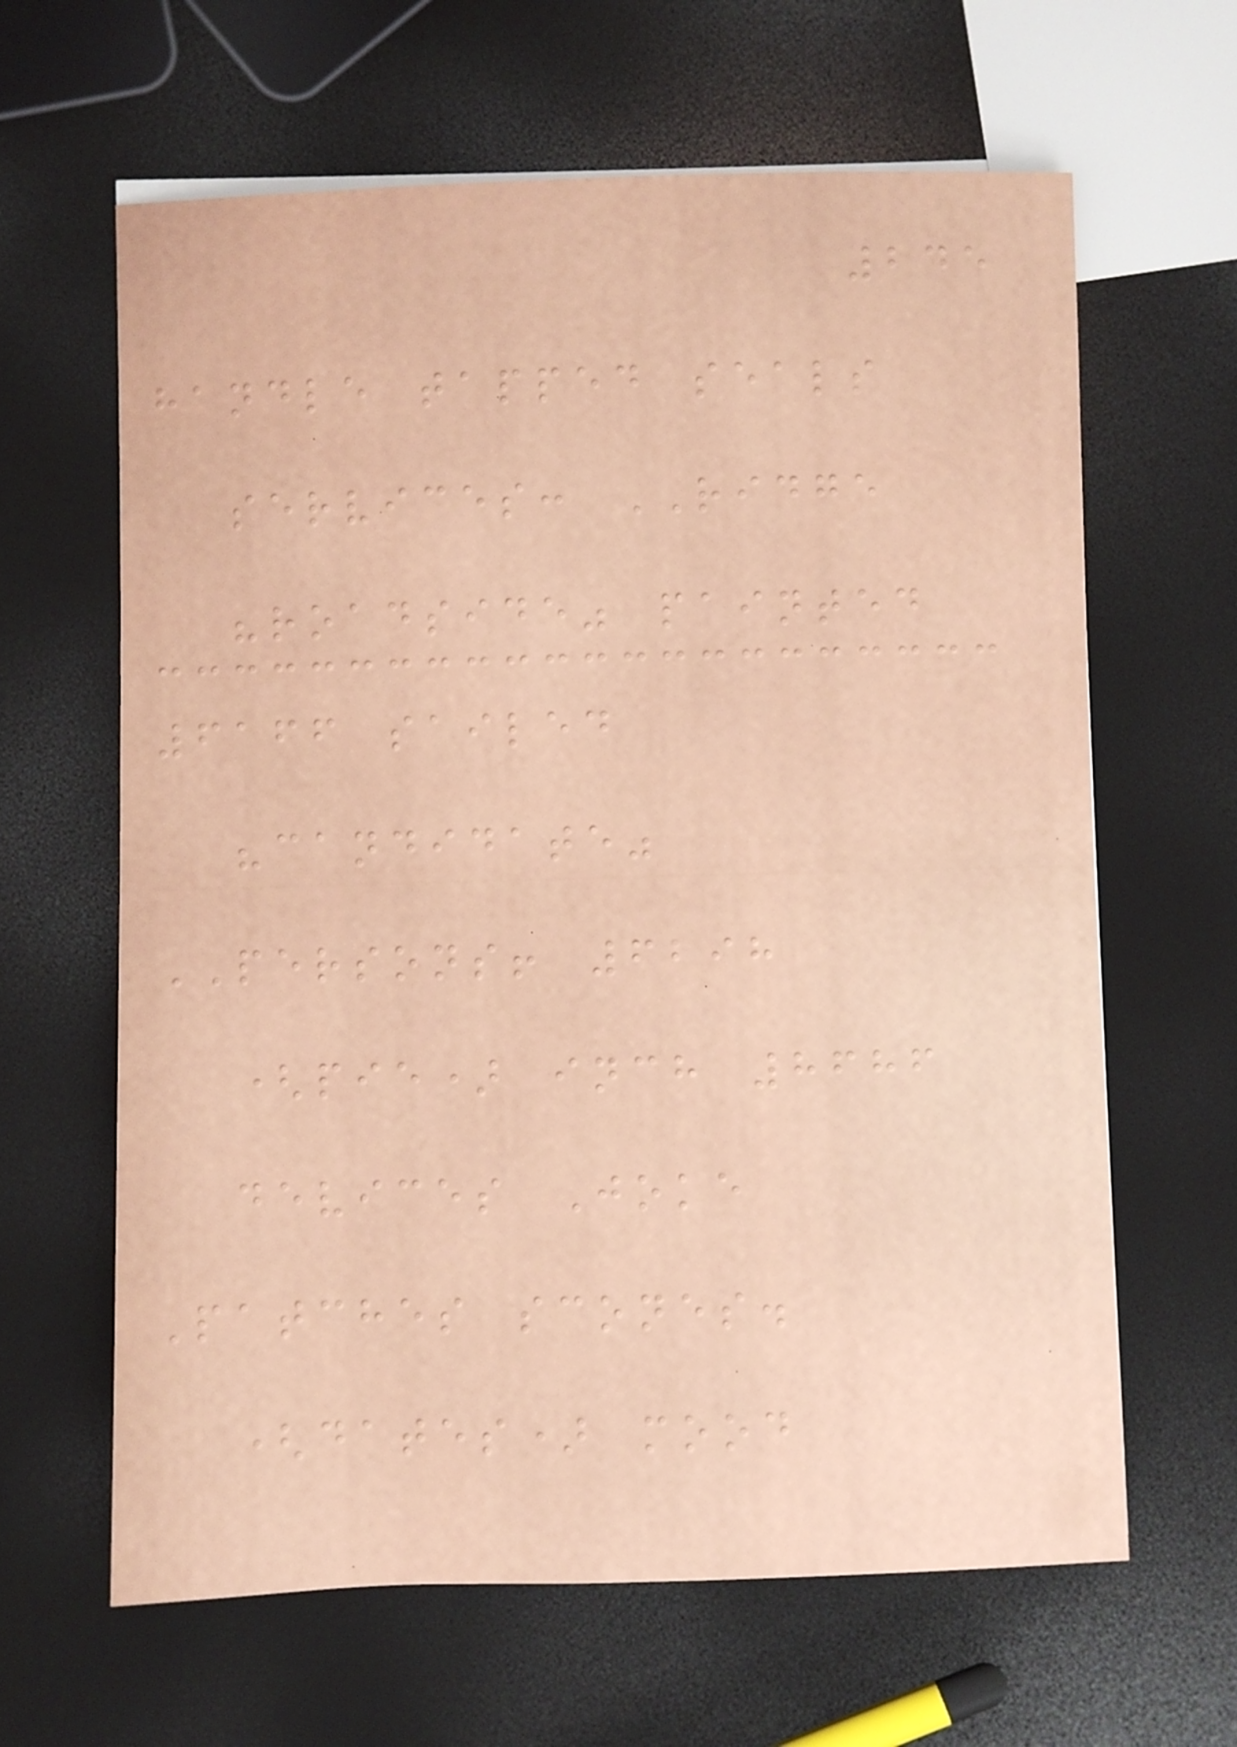245
handle tapped seals
services: RIDGE
"roadside" painted
6166 sailed
"candidate"
PERSONS! 6298
(pie) inch 8686
devices Joke
Patches scones.
(dates) mood
